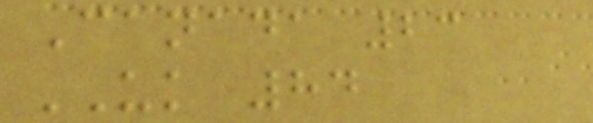Canada 23
UK 84
